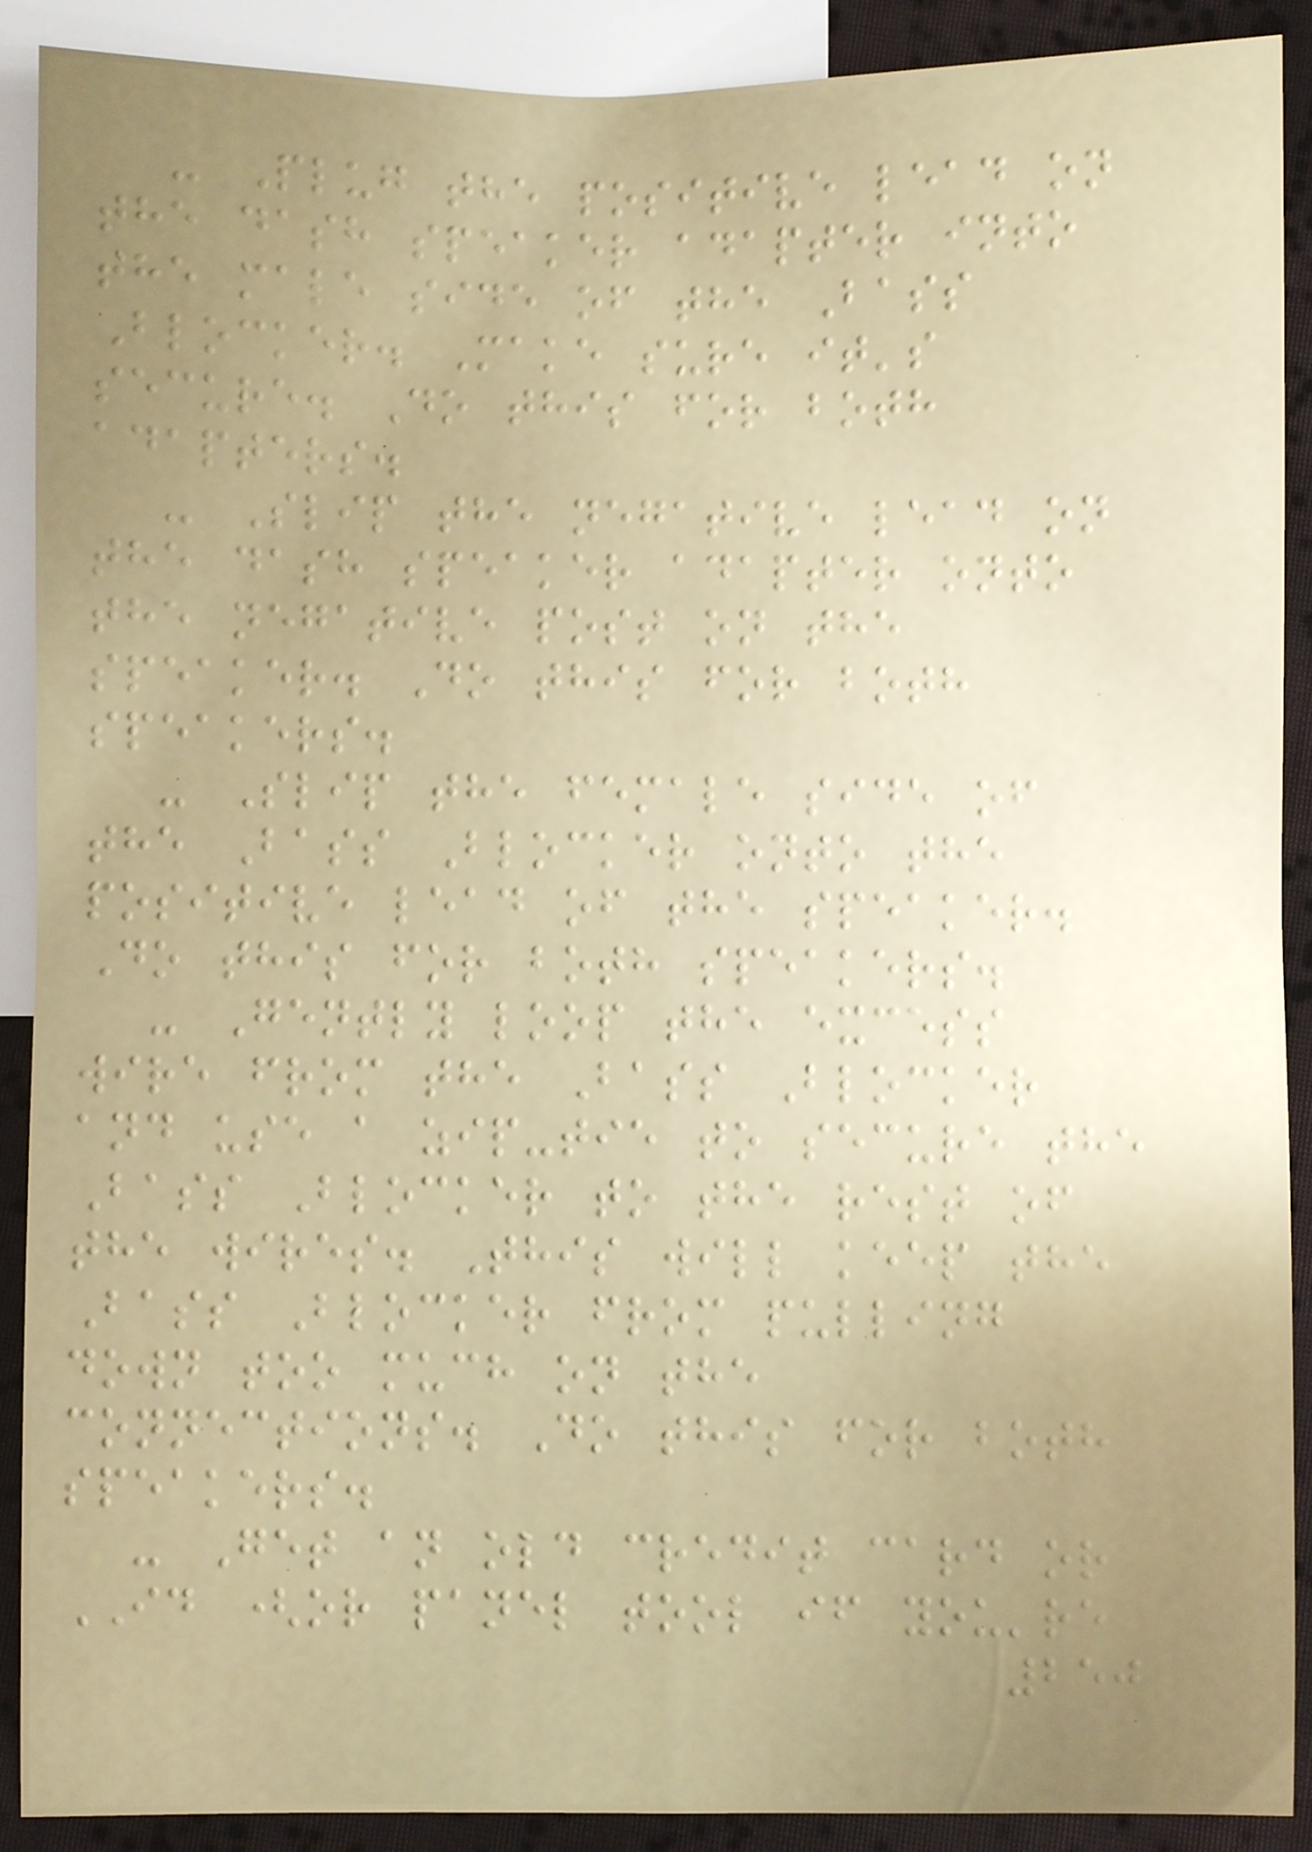- Plug the positive lead on
the dash speaker adapter into
the male side of the Bass
Blocker. Make sure it's
secure. Do this for both
adapters.
- Slip the negative lead on
the dash speaker adapter onto
the negative post on the
speaker. Do this for both
speakers.
- Slip the female side of
the Bass Blocker onto the
positive lead of the speaker.
Do this for both speakers.
- Gently loop the excess
wire from the Bass Blocker
and use a zip-tie to secure the
Bass Blocker to the rest of
the wires. This will keep the
Bass Blocker from pulling
down too much on the
connections. Do this for both
speakers.
- Get an old credit card or
ID (or panel tool if you're
250
